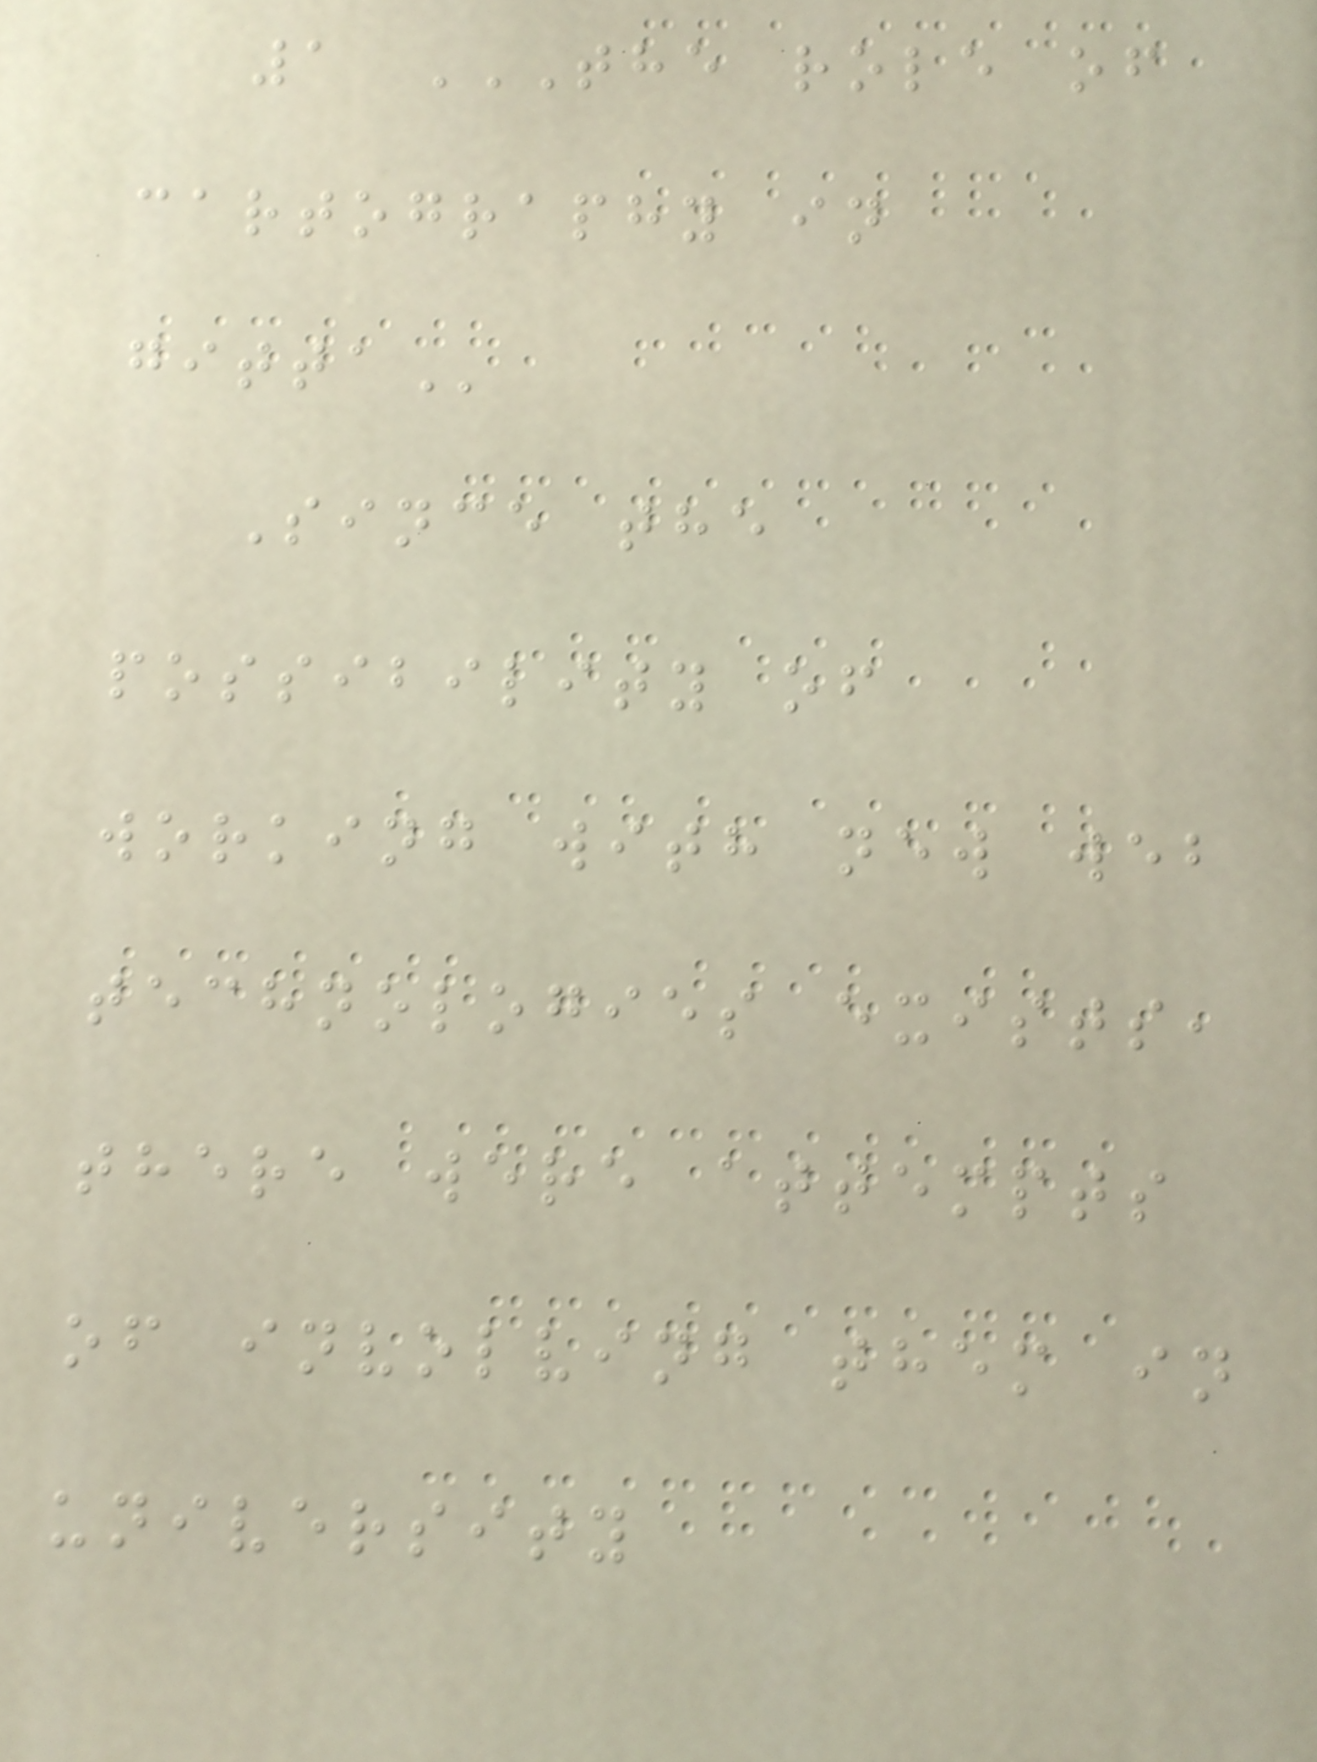1 THE ROLE OF
CARTOGRAPHY IN
GITTA
Since the
possibility of
working with new web
technologies exists,
there were attempts
of involving them in
university
